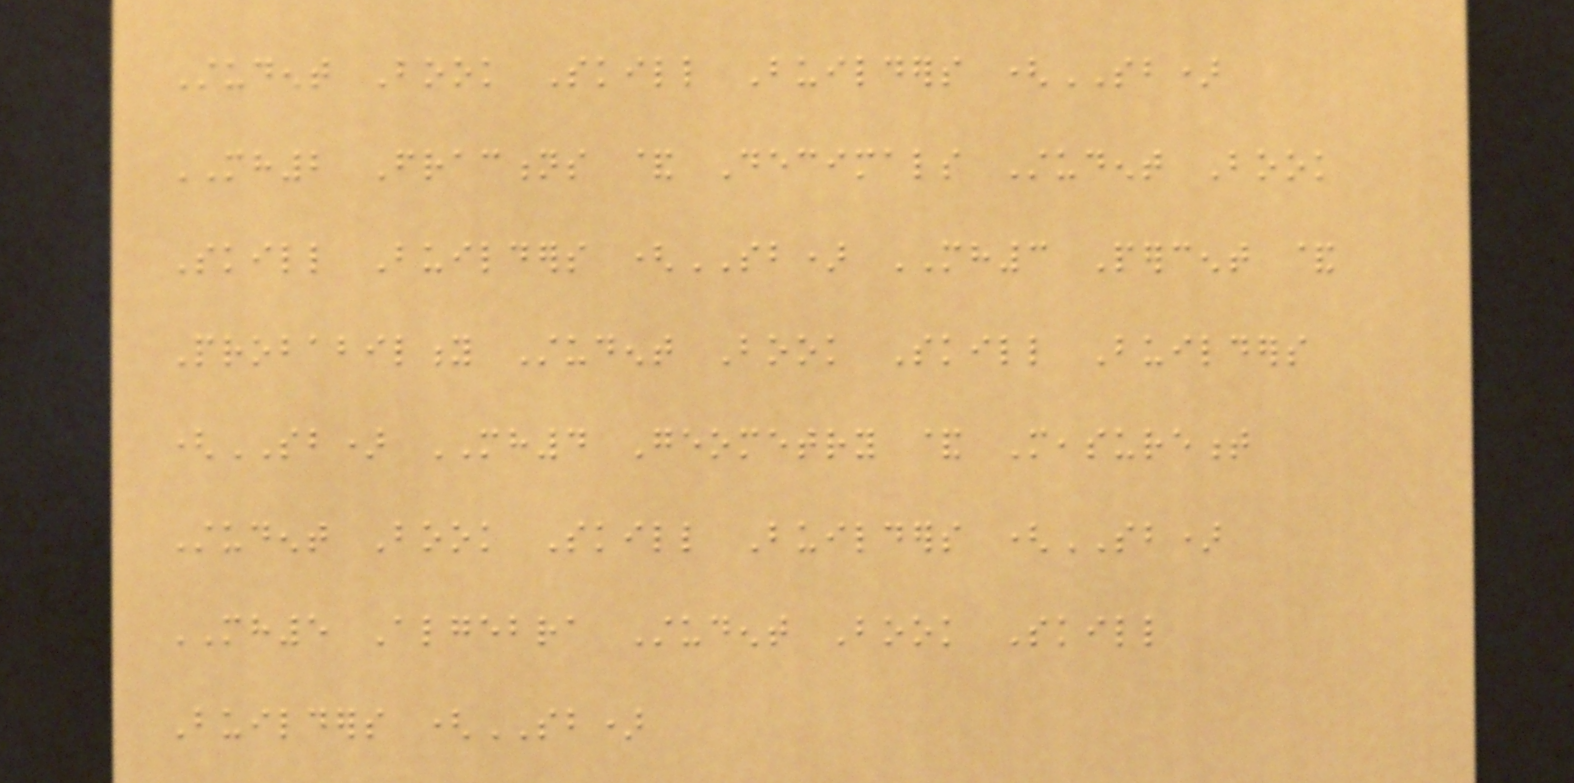Student Book Skill Builders (SB)
MH2 Fractions & Decimals Student Book
Skill Builders (SB) MH3 Percent &
Probability Student Book Skill Builders
(SB) MH4 Geometry & Measurement
Student Book Skill Builders (SB)
MH5 Algebra Student Book Skill
Builders (SB)
